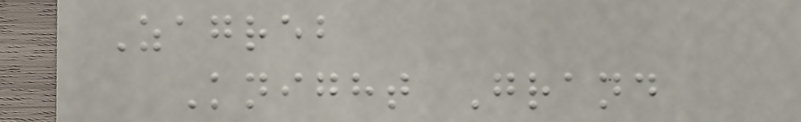Zagreb
Knight Grand
